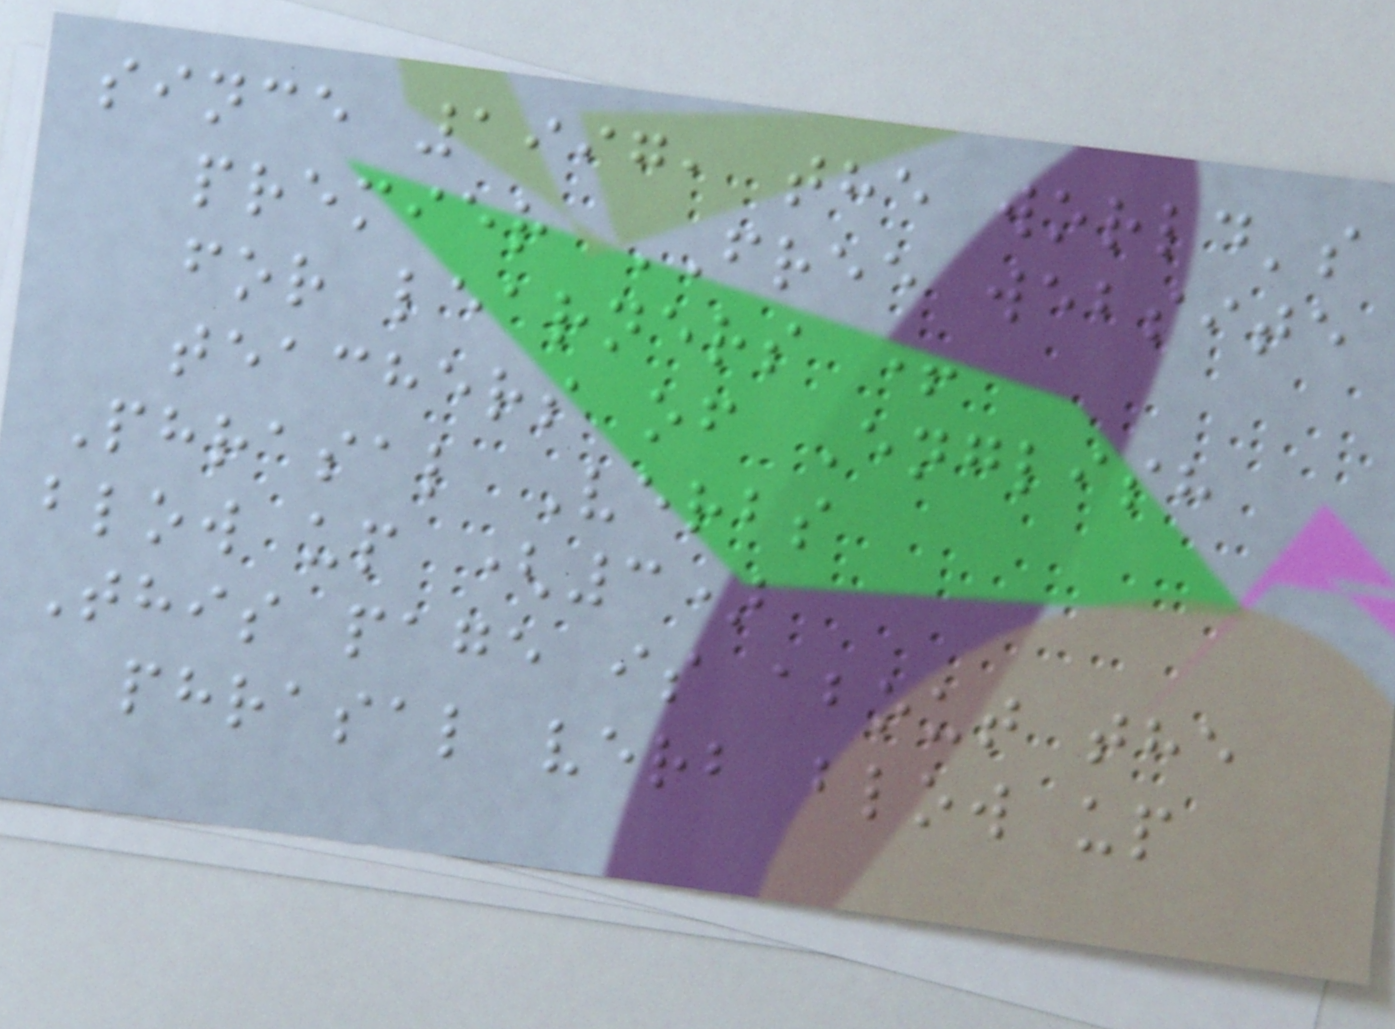since 1997, the world's
premier FREE website
for learners +
teachers of English
Phrasal Verbs
blow up (3)
This page is about the
phrasal verb blow up
